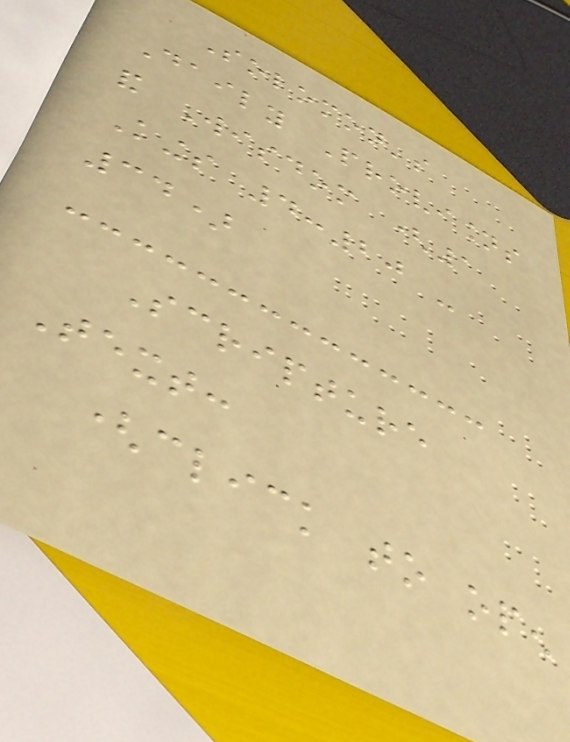Solomon's
Daily Provisions
and Wisdom (1
Kings 4:20 -
34)
Scripture
Text:
(click to open
